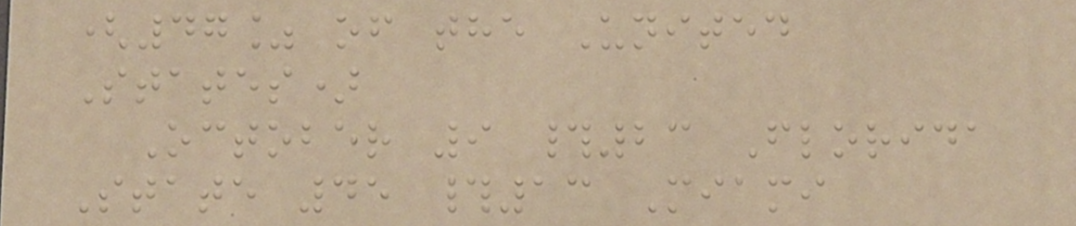(47% of the United
States)
October 9 #23 Florida
State 45 #13 Miami
